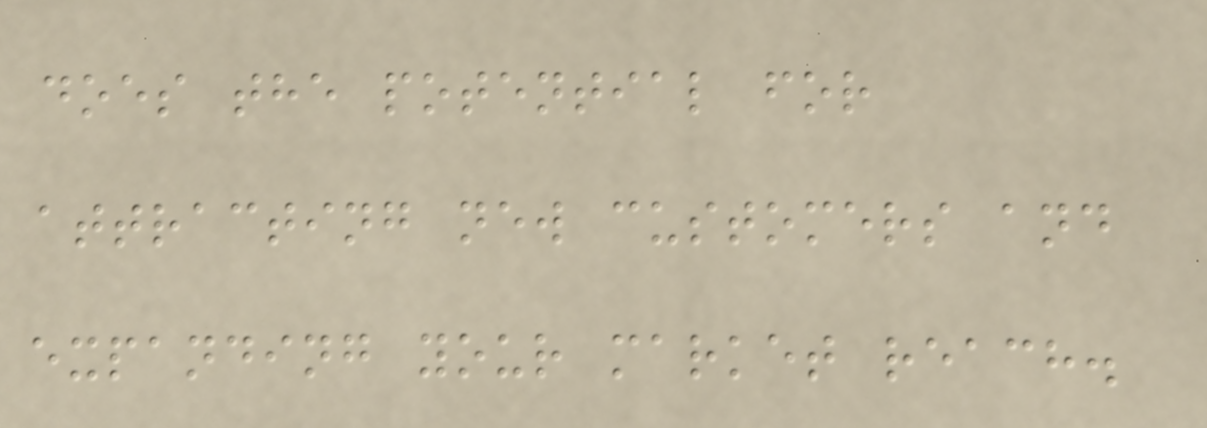does the potential for
attracting new customers and
expanding your market reach.
